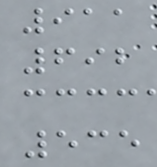911
692
535
